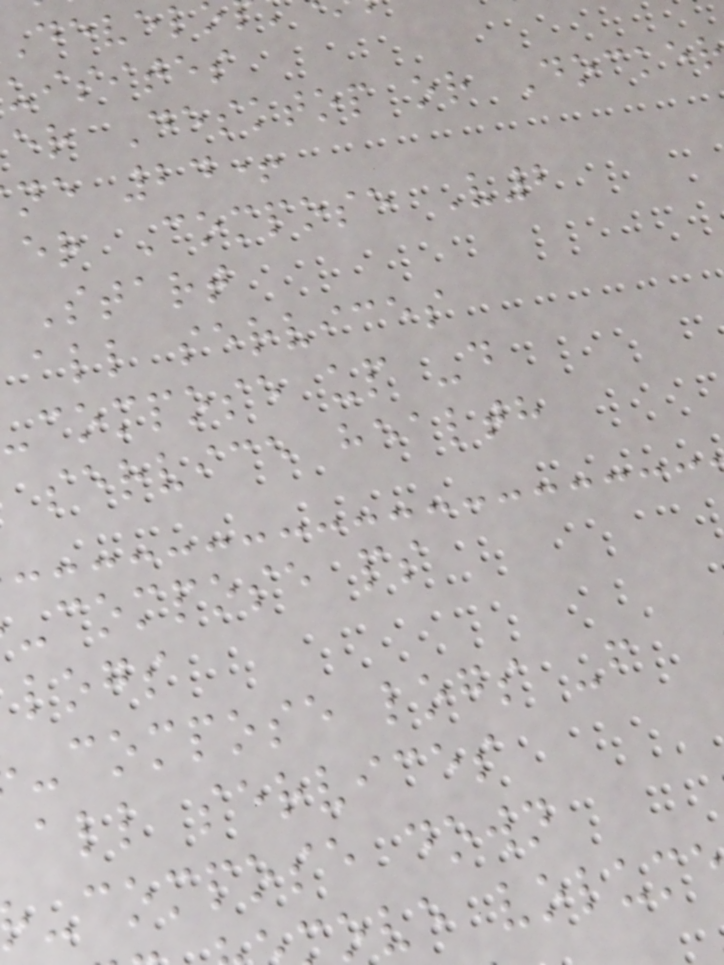Devel
uisites
er Desktop or Docke
ne 24+
er Compose V2
Start
all services
compose up -d
service health
-compose ps
logs
-compose logs -f
all services
-compose down
ove volum
